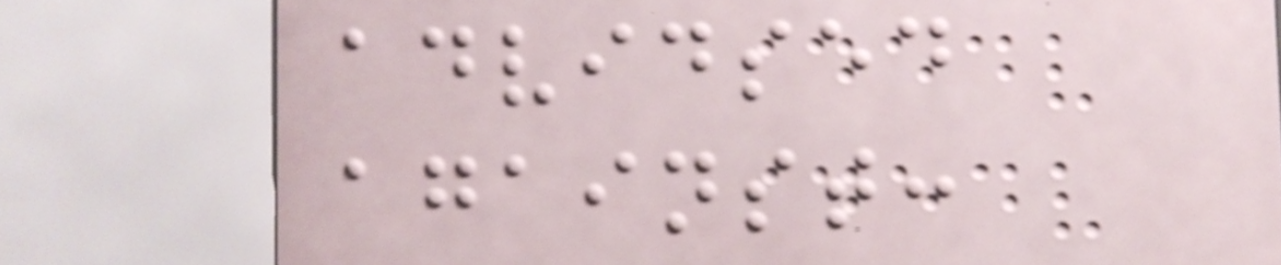advidsed
against:
